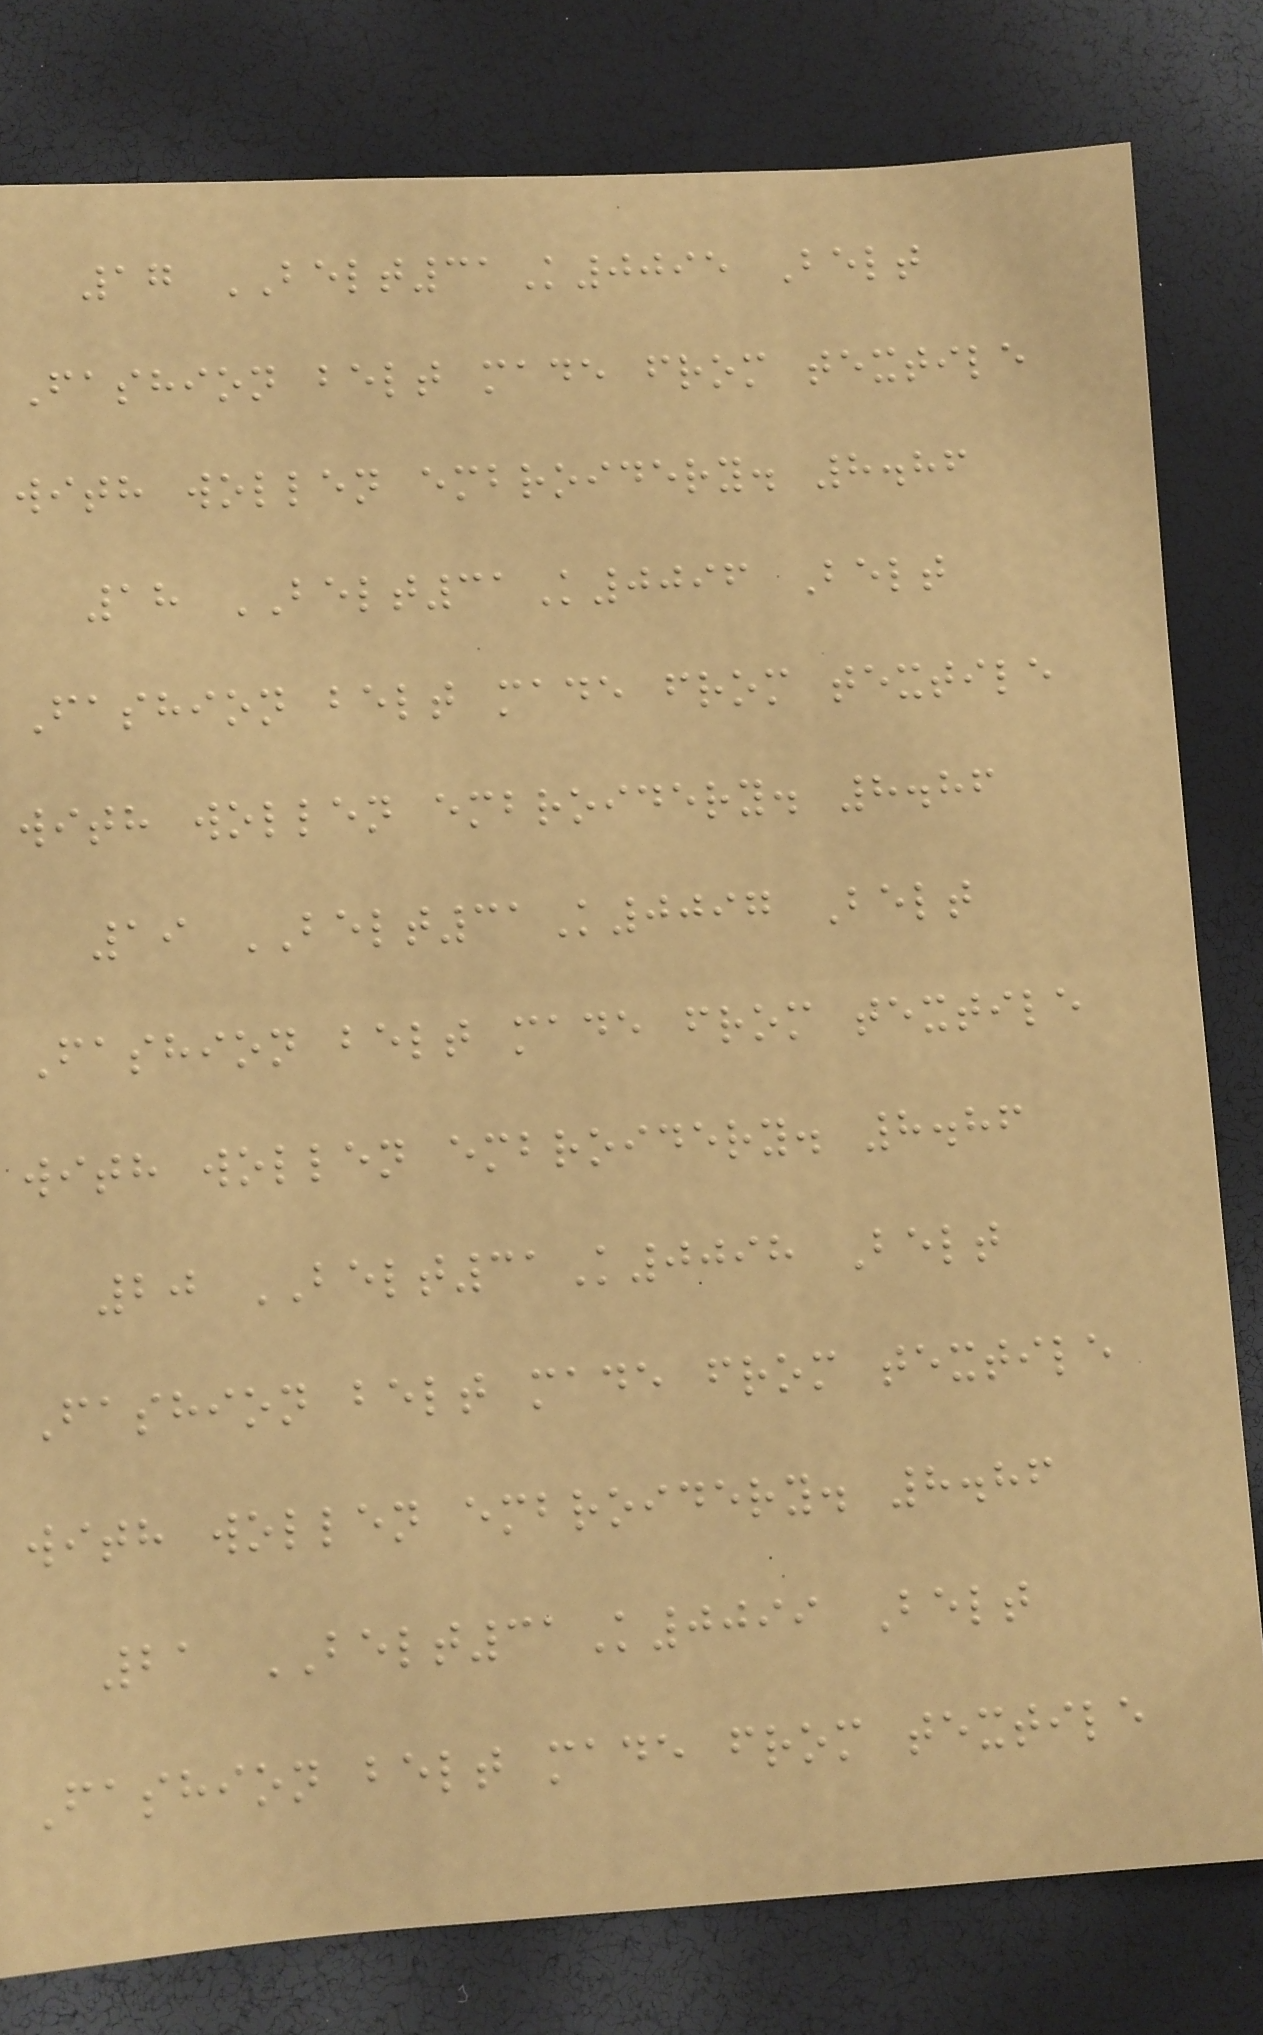17 BELT31K0095 Belt
Fashion belt made from textile
with wollen embroidery. 8.86
18 BELT31K0096 Belt
Fashion belt made from textile
with wollen embroidery. 8.86
19 BELT31K0097 Belt
Fashion belt made from textile
with wollen embroidery. 8.86
20 BELT31K0098 Belt
Fashion belt made from textile
with wollen embroidery. 8.86
21 BELT31K0099 Belt
Fashion belt made from textile
